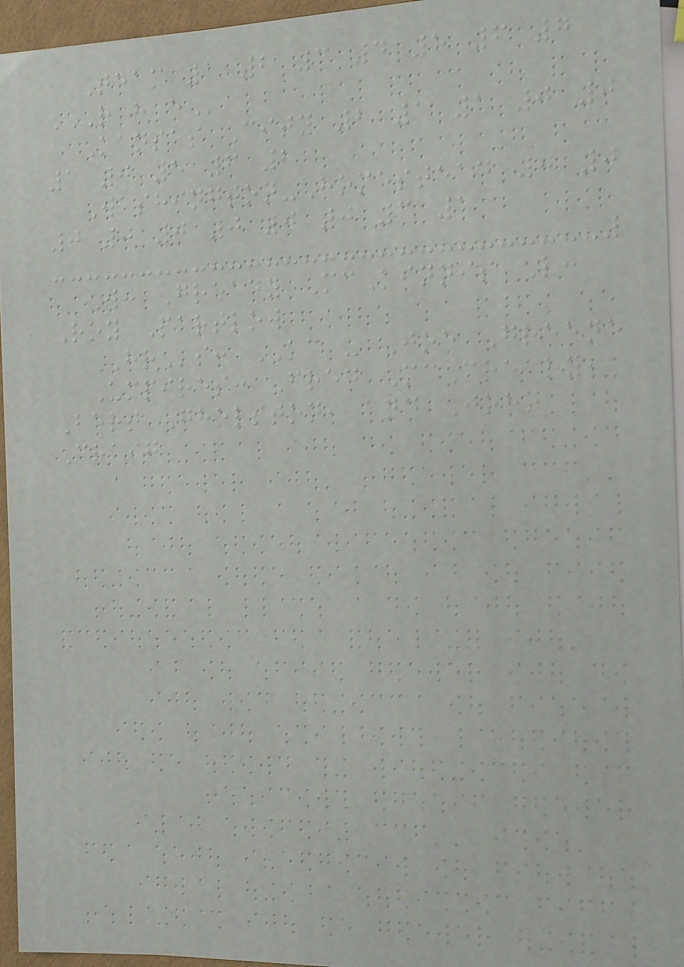Team 1 2 3 4 5 6 7
R H E
Kansas City 2 1 1 0 0
1 0 5 6 2
Washington-Homestead 0 0
0 0 0 0 0 0 3 1
W: Gready McKinnis L:
Roy Partlow
HRs: KC - Joe Greene
Umpires: Fred McCreary,
Bert Gholston, and John
Craig
